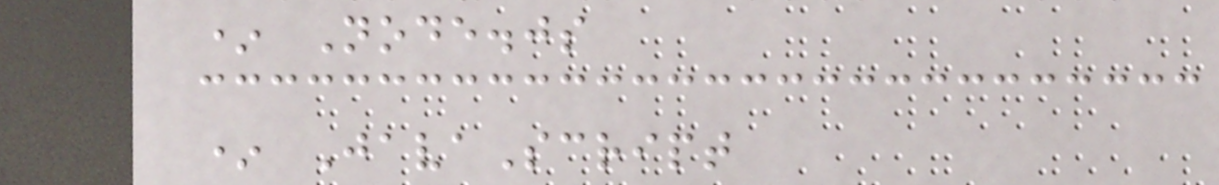* Node.js
* JavaScript
